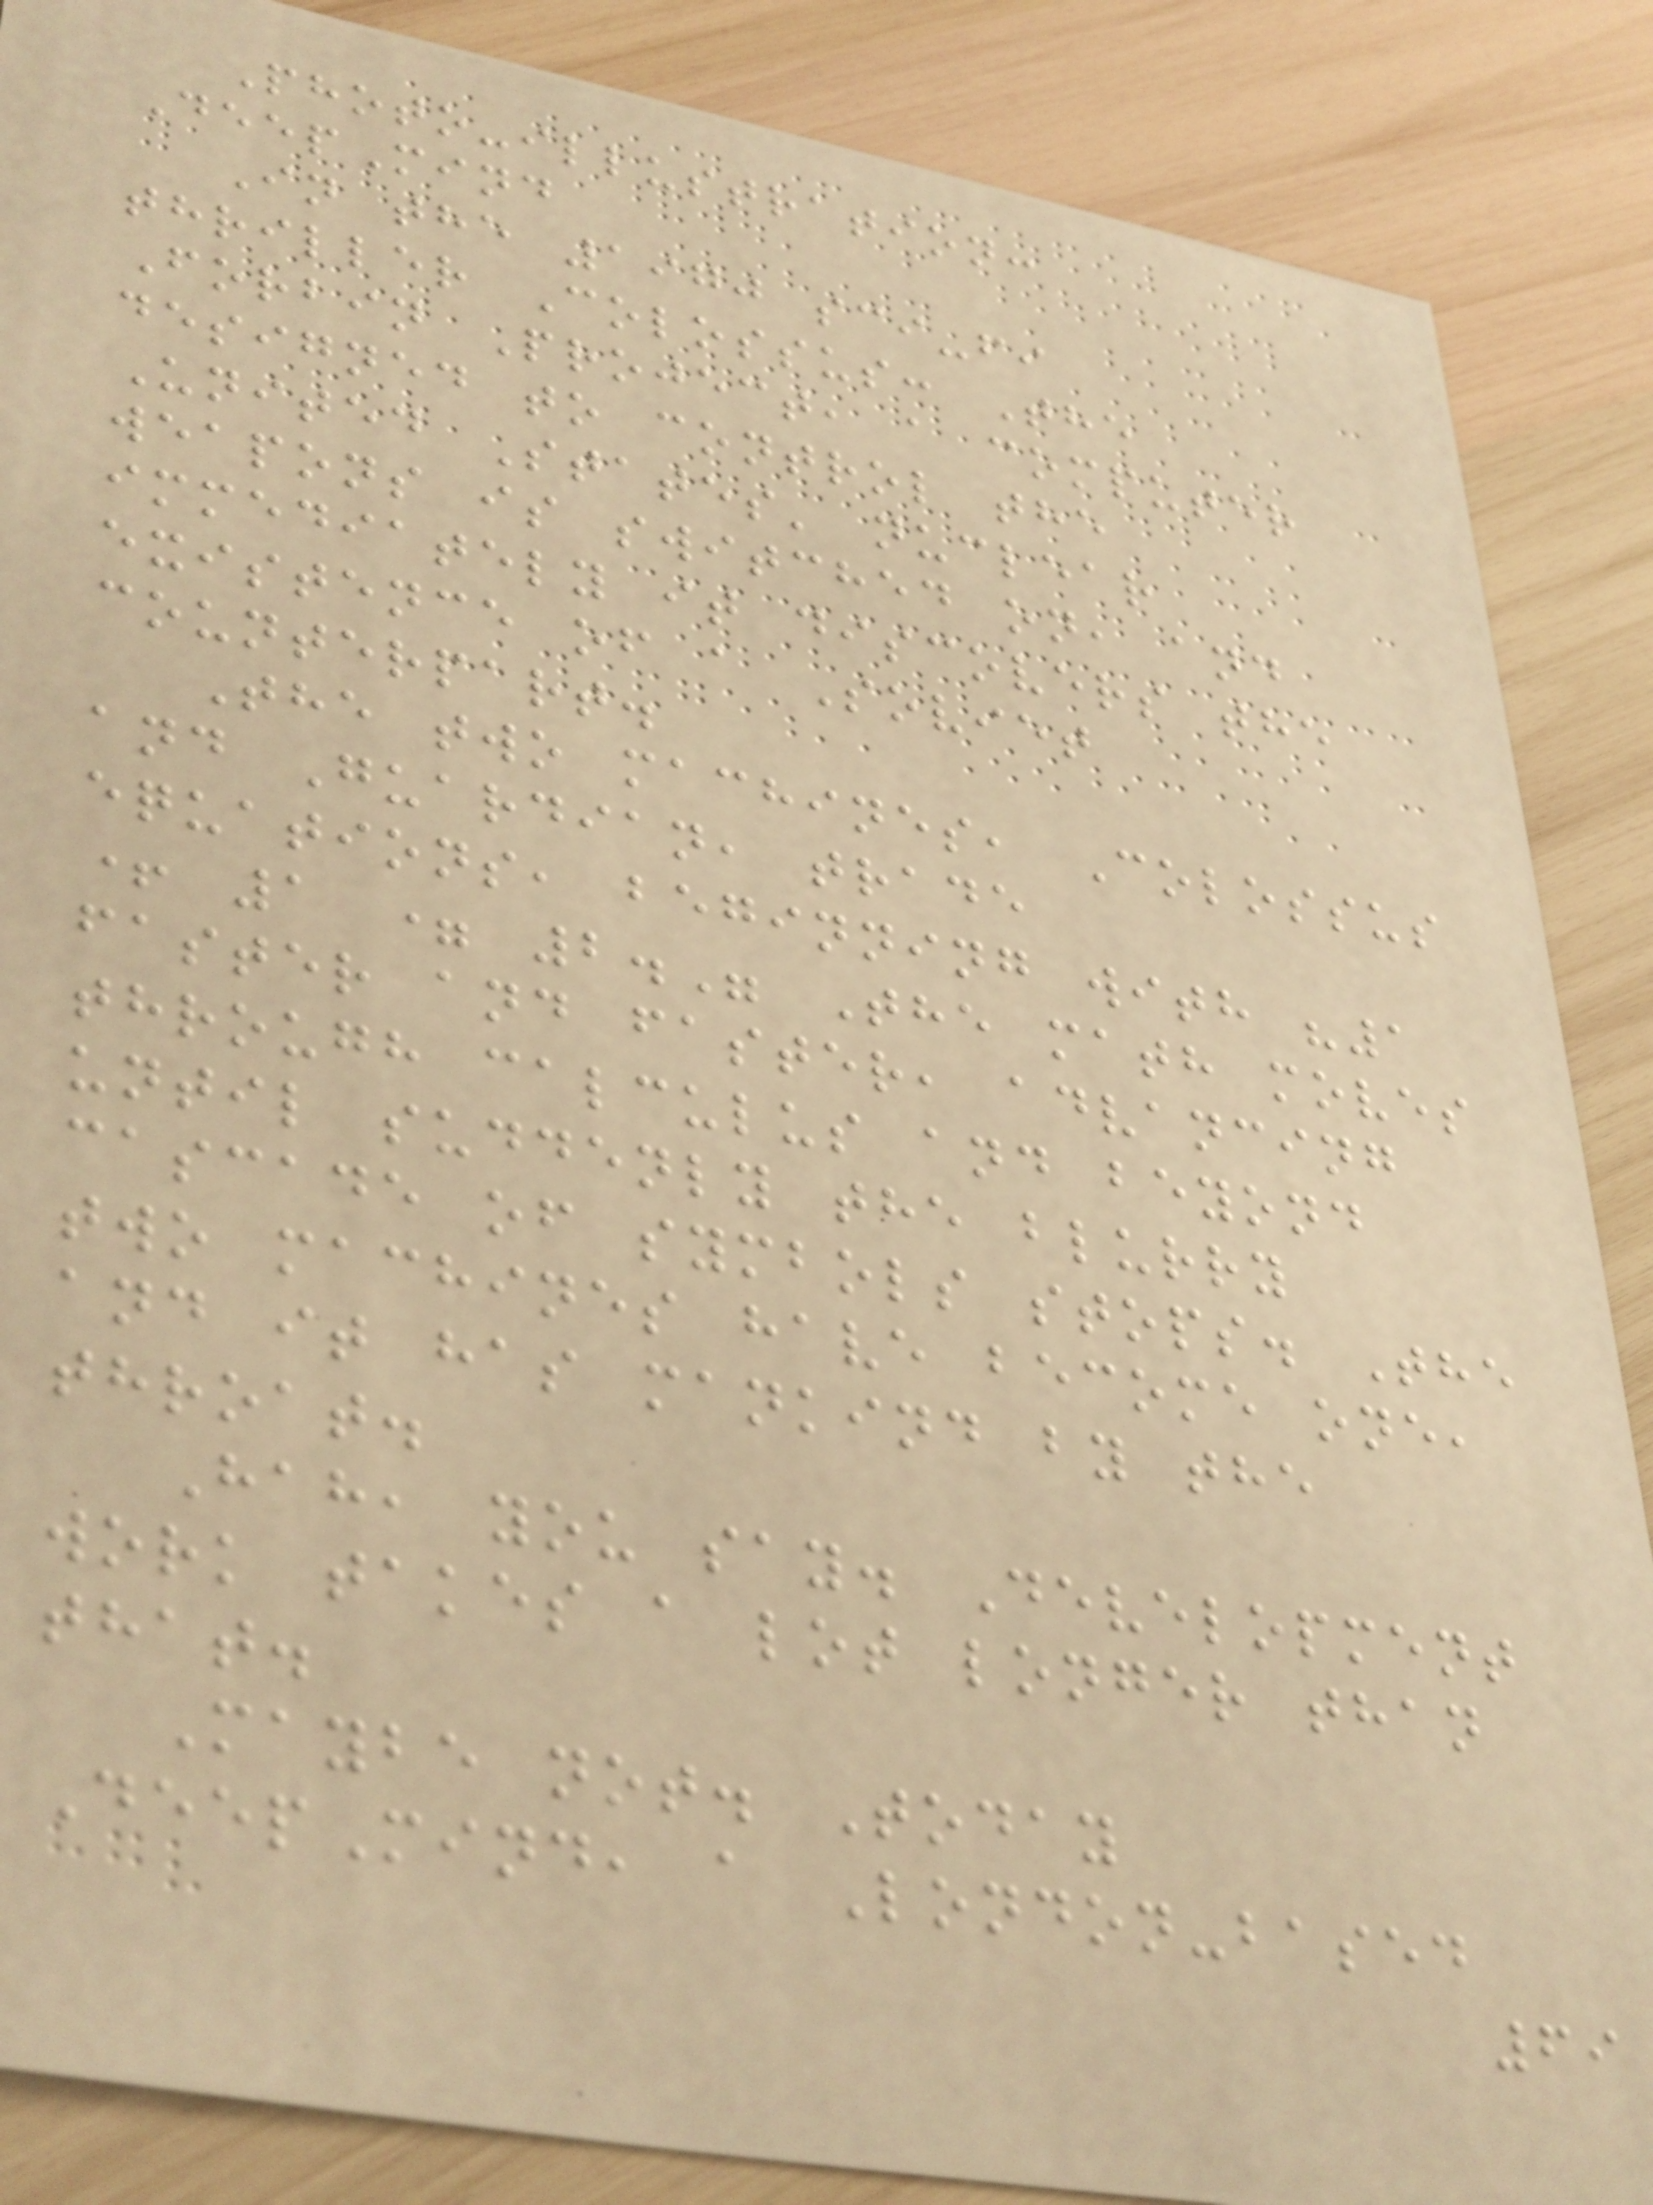Photo-illustration:
DeepMind
In the 1970 sci-fi
thriller Colossus: The
Forbin Project, a computer
designed to control the
United States' nuclear
weapons is switched on, and
immediately it discovers the
existence of a Soviet
counterpart.
The two machines, Colossus
and Guardian, trade
equations, beginning with "1
+ 1 = 2." The math moves
faster and faster, advancing
through calculus and beyond
until suddenly the blurry
cascade of symbols stops. The
two machines have become one,
and it has mankind by the
throat.
Hah, you say. Development
work takes a lot longer than
that.
Maybe not. Today
DeepMind, a London-based
69
